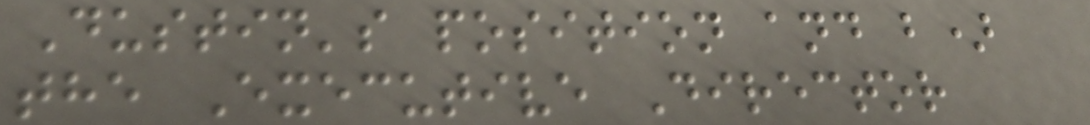Dustin's position and b)
the Executive Director
